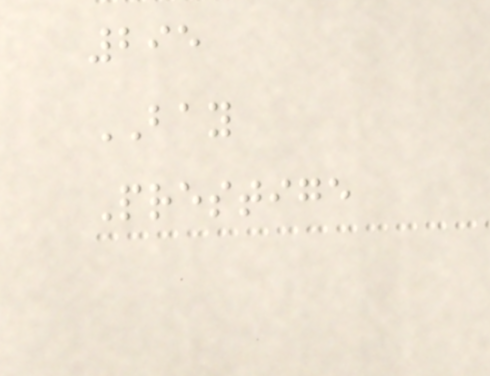295
BAY
Prestige
